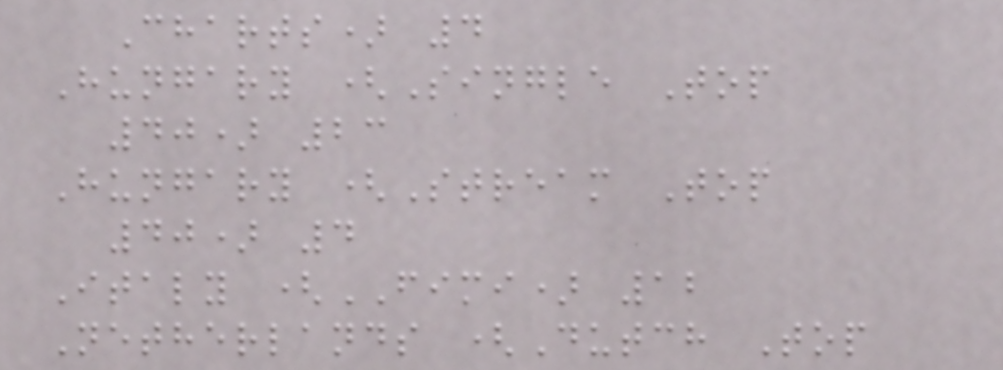Charts) 4
Hungary (Single Top
40) 23
Hungary (Stream Top
40) 4
Italy (FIMI) 12
Netherlands (Dutch Top
